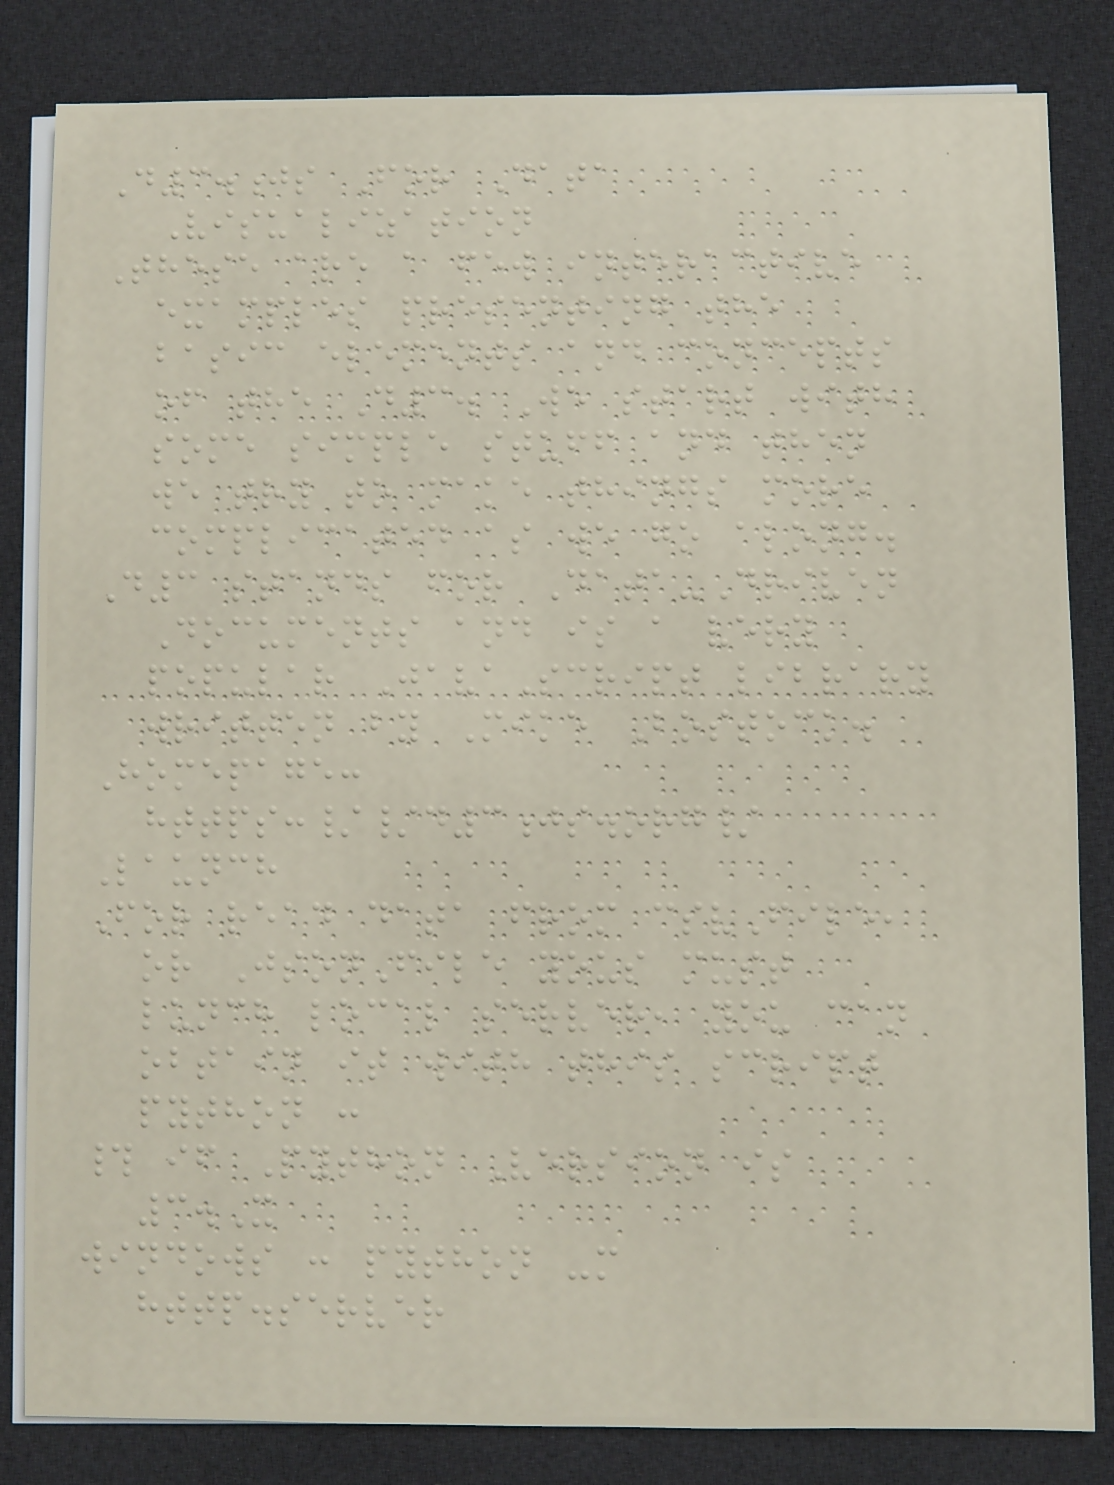D3.js For Data
Visualization
These are a few interactive
examples presenting the
basic elements and concepts
of the D3. We start with
some simple stuff and then
we try to make things more
complicated as we go along.
D3 stands for Data-Driven
Documents and is a very
popular JavaScript library
written by Mike Bostock.
Homepage:
https://d3js.org/
Launch
For read data from csvFile,
or JsonFile yous must
lunch local server, you can
obtain it with this script
python :
# if Python Version is
3.X
windows : python -m
http.server
